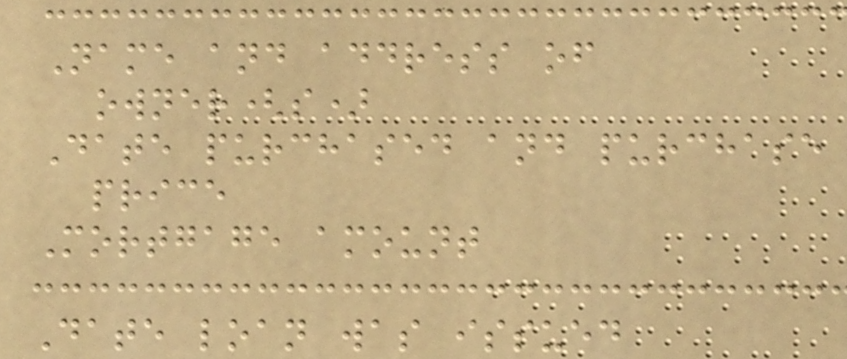Name and address of
owner(s)
Date purchased and purchase
price
Mortgage amount
Date loan was issued
